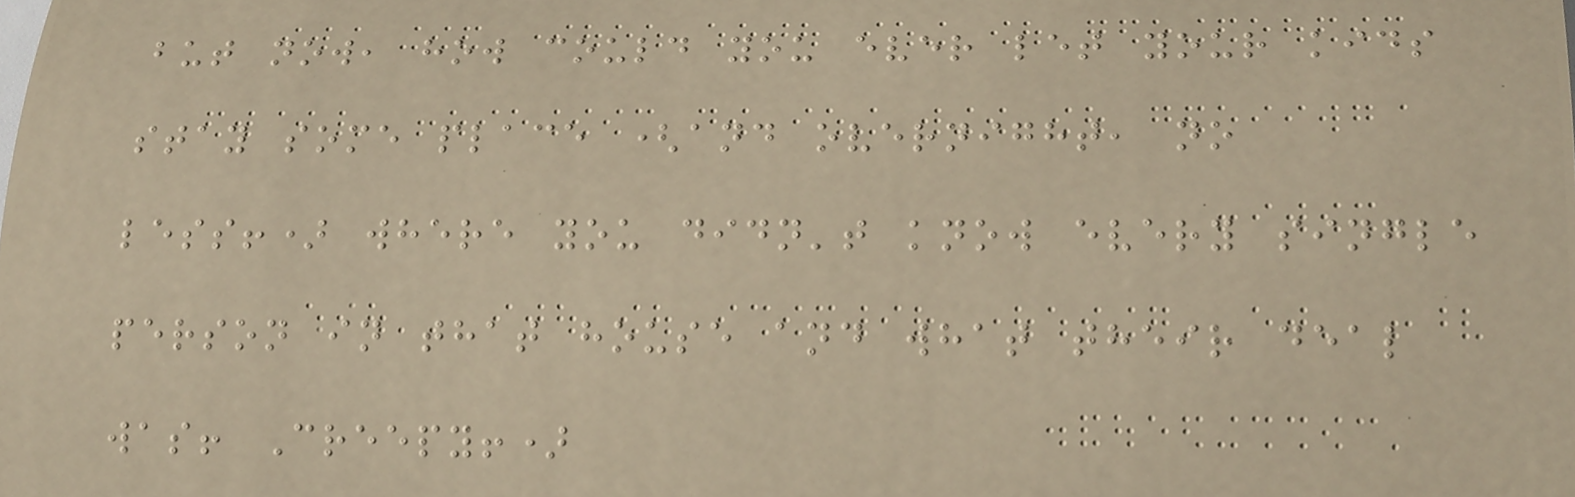but now, how could you ever let your kids
stay some place (and overnight, no
less!) where you didn't know every single
person in that house and what their deal
was! Creepy!)
